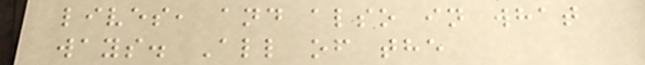lives, and also in what
ways. All of the
